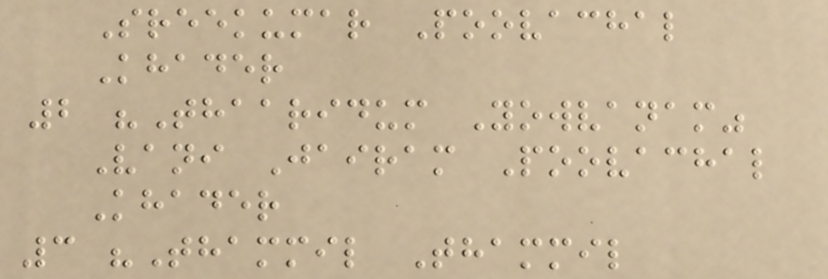Sreekumar Poovachal
Khader
2 "Thaaridum Yowvanam"
Vani Jairam Poovachal
Khader
3 "Thammil Thammil
